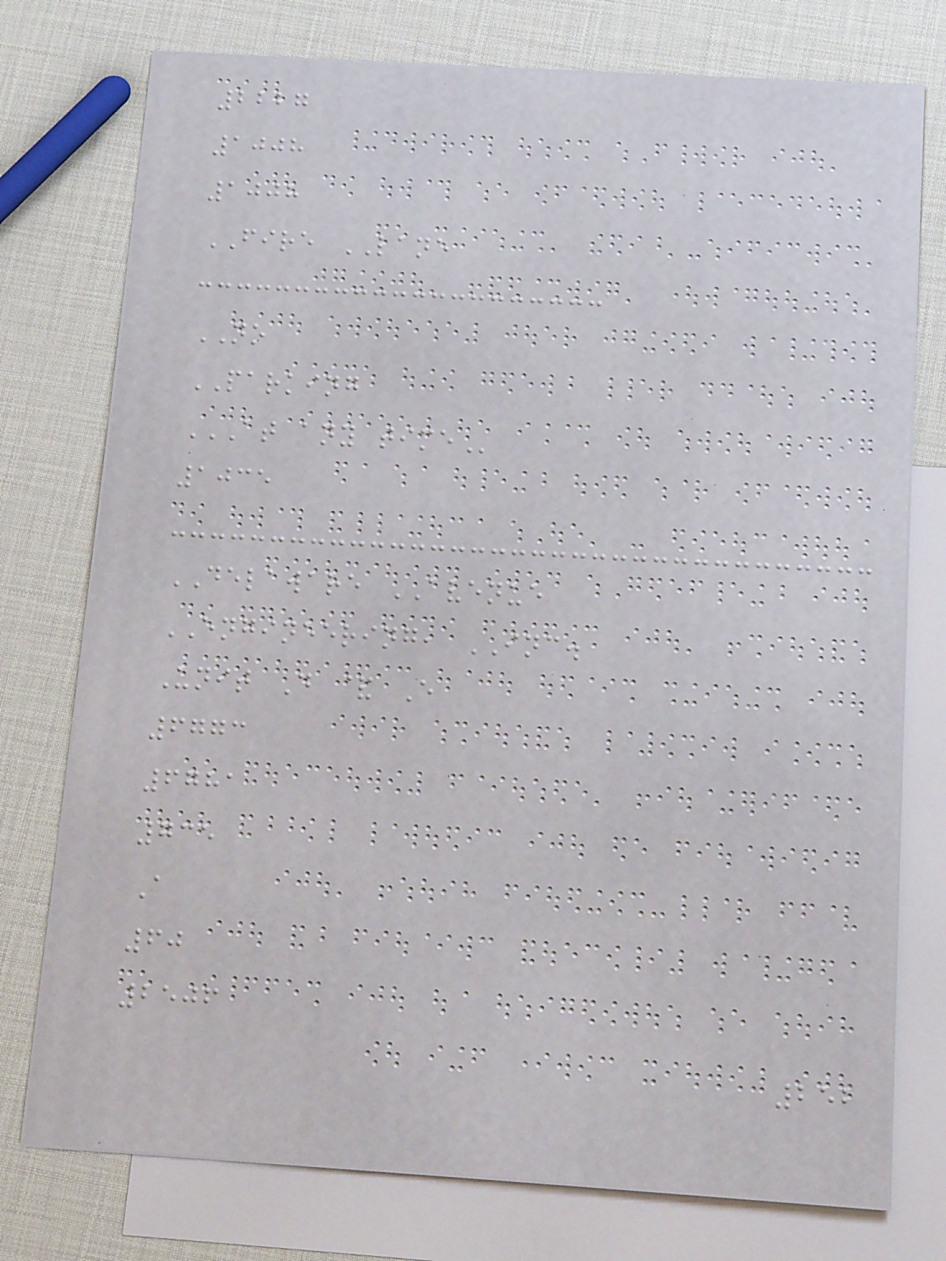2227
1008
1008
FIRE LANE
NO
PARKING
AT ANY TIME
1035
DELAWARE AVENUE
ENGINEERING, INC.
Unit D & E
6773
6781
735
A
60
2506
252
